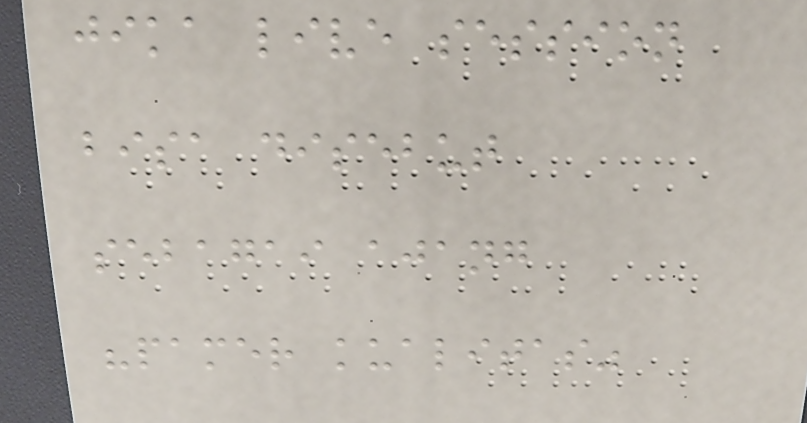jika live session
bisa disebut
sebagai ajang
"pamer kualitas"
